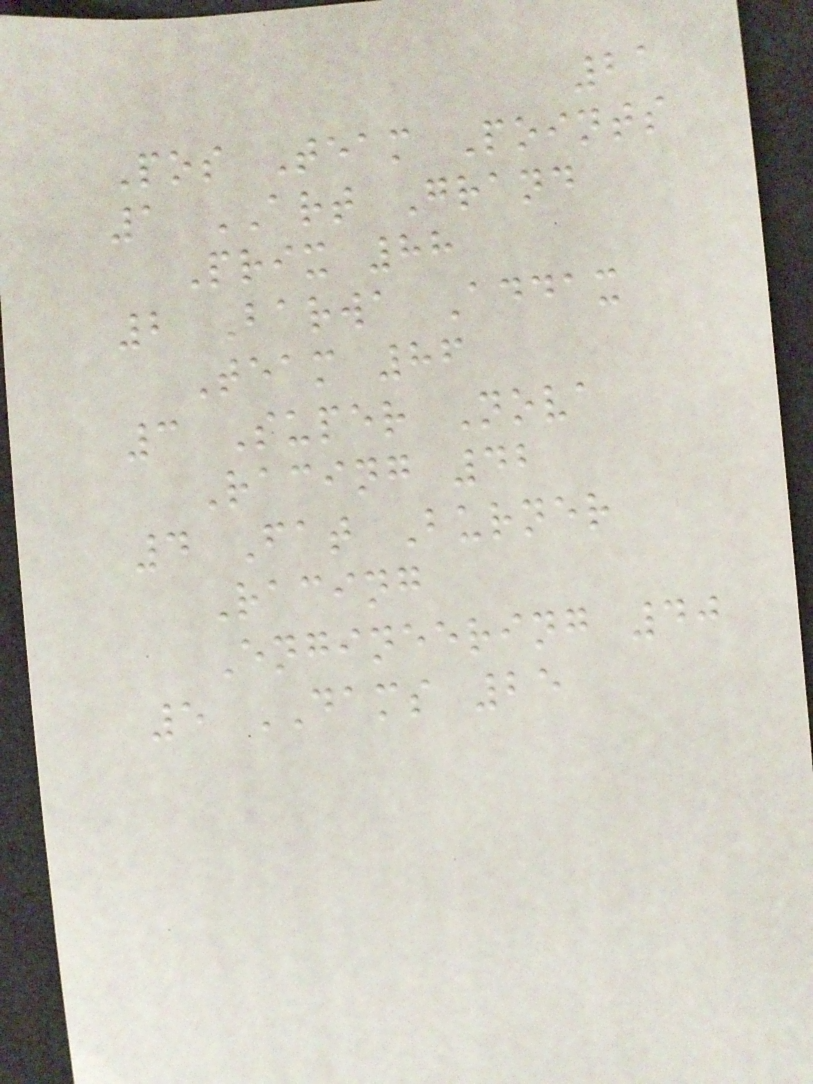21
Pos Team Points
1 ART Grand
Prix 88
2 Barwa Addax
Team 86
3 Super Nova
Racing 42
4 Fat Burner
Racing
Engineering 40
5 DAMS 25
